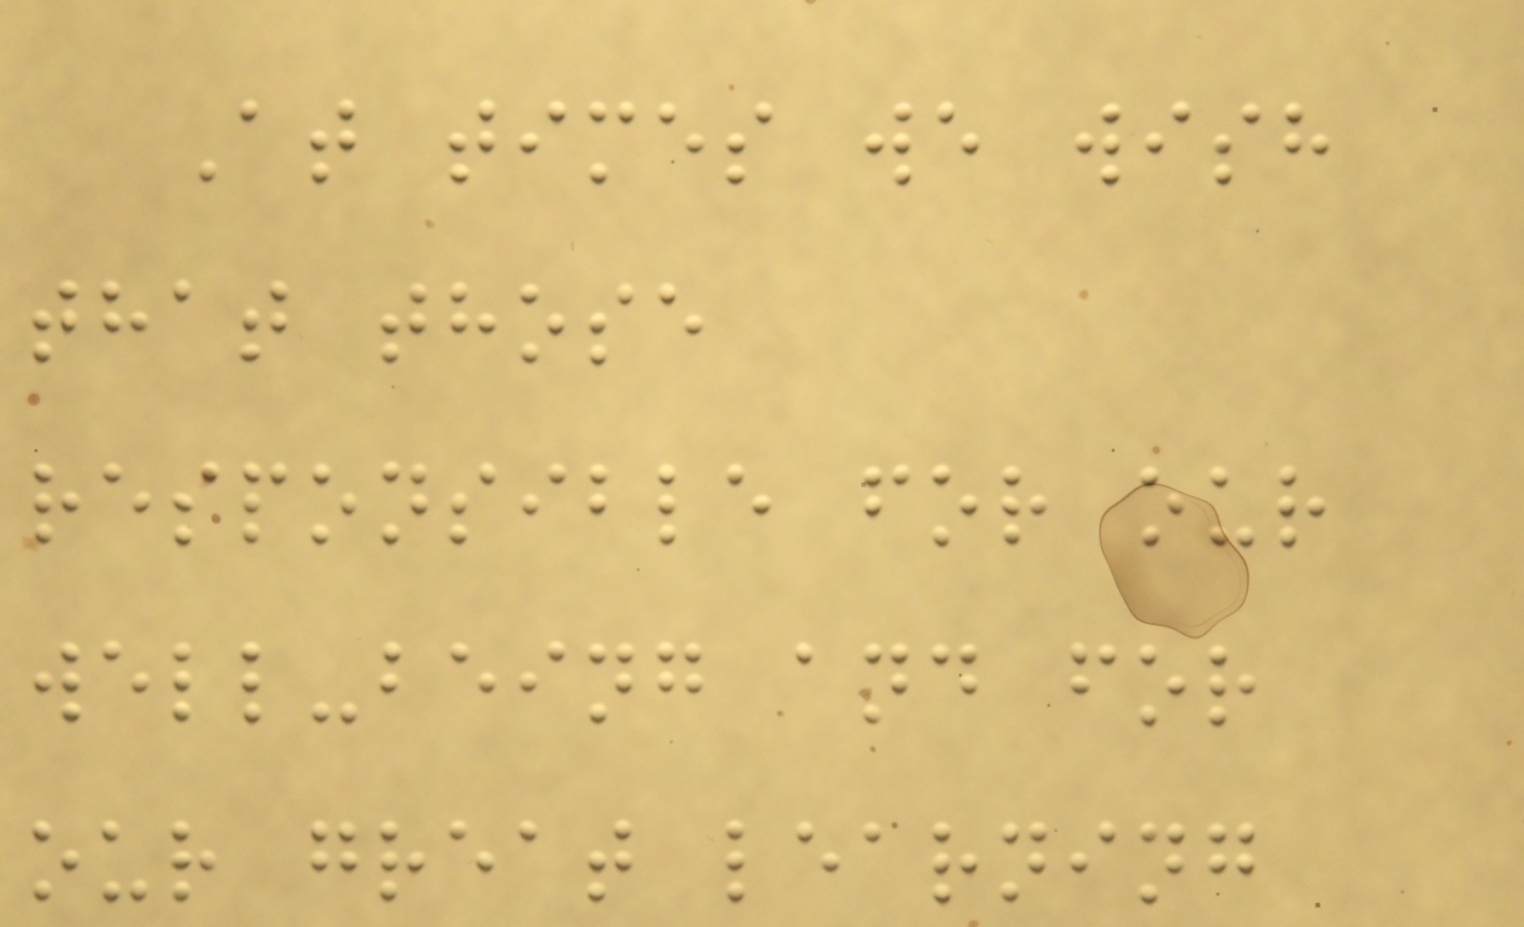At times we wish
that those
responsible for our
well-being and for
our great learning
